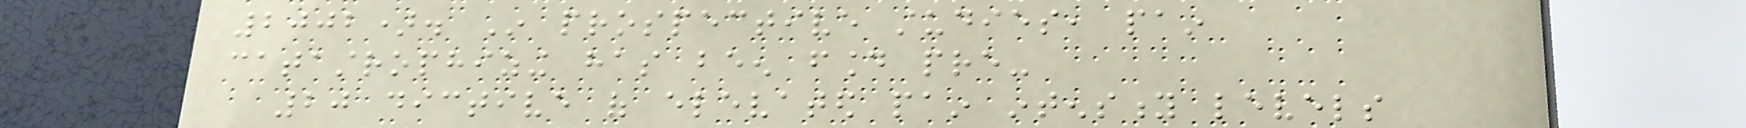2002). In prospective studies, pain
catastrophizing has been found pre-
20 dictive of elevated pain intensity levels
